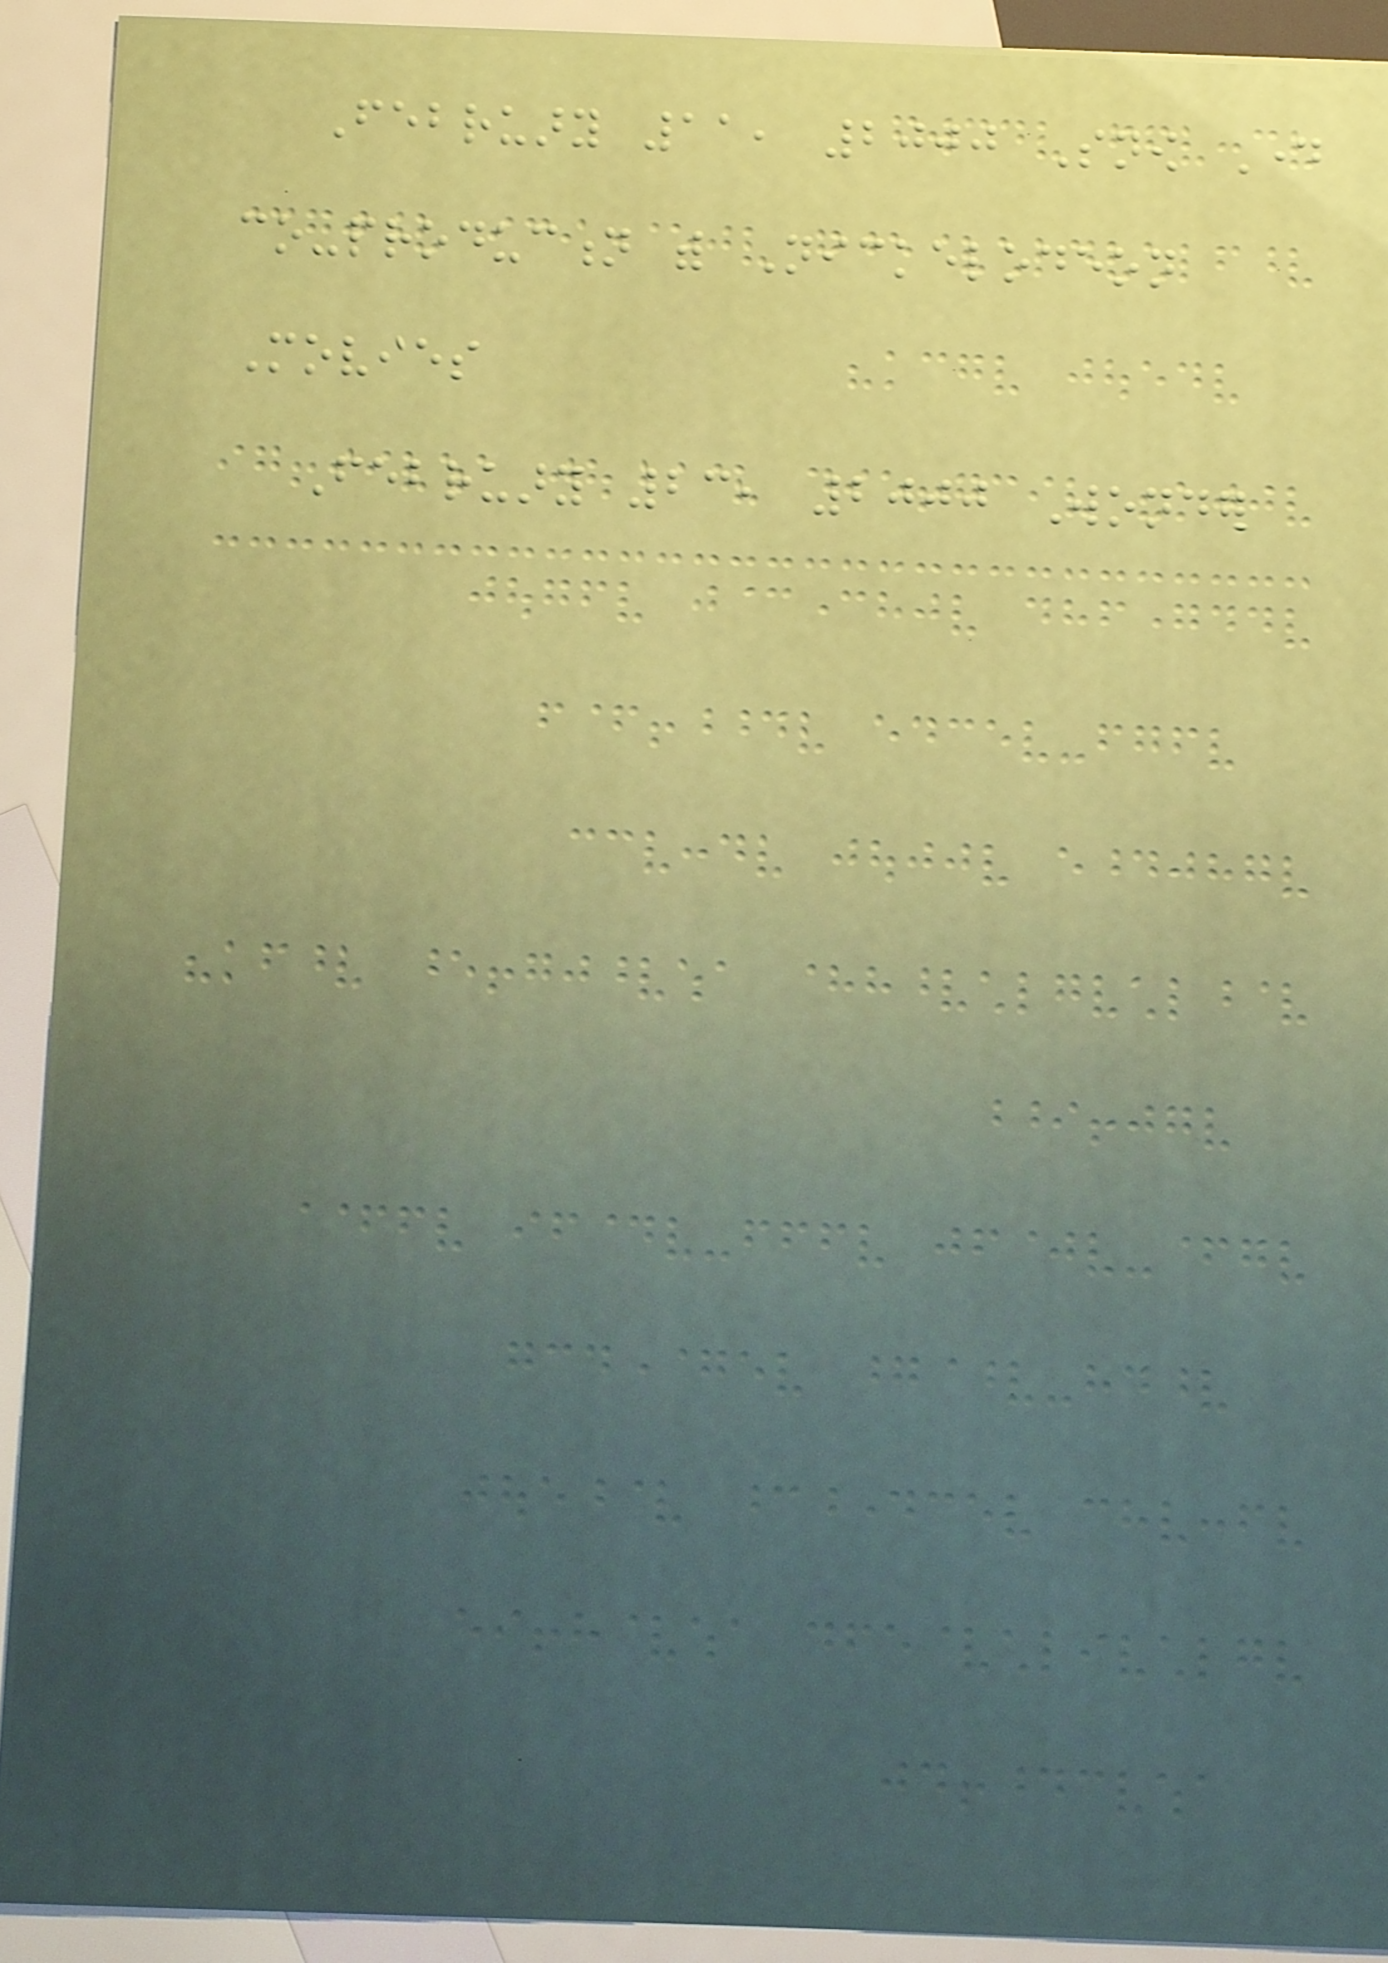February 11, 2000 Snow Day
co-production with Nickelodeon
Movies
February 23, 2000 Wonder
